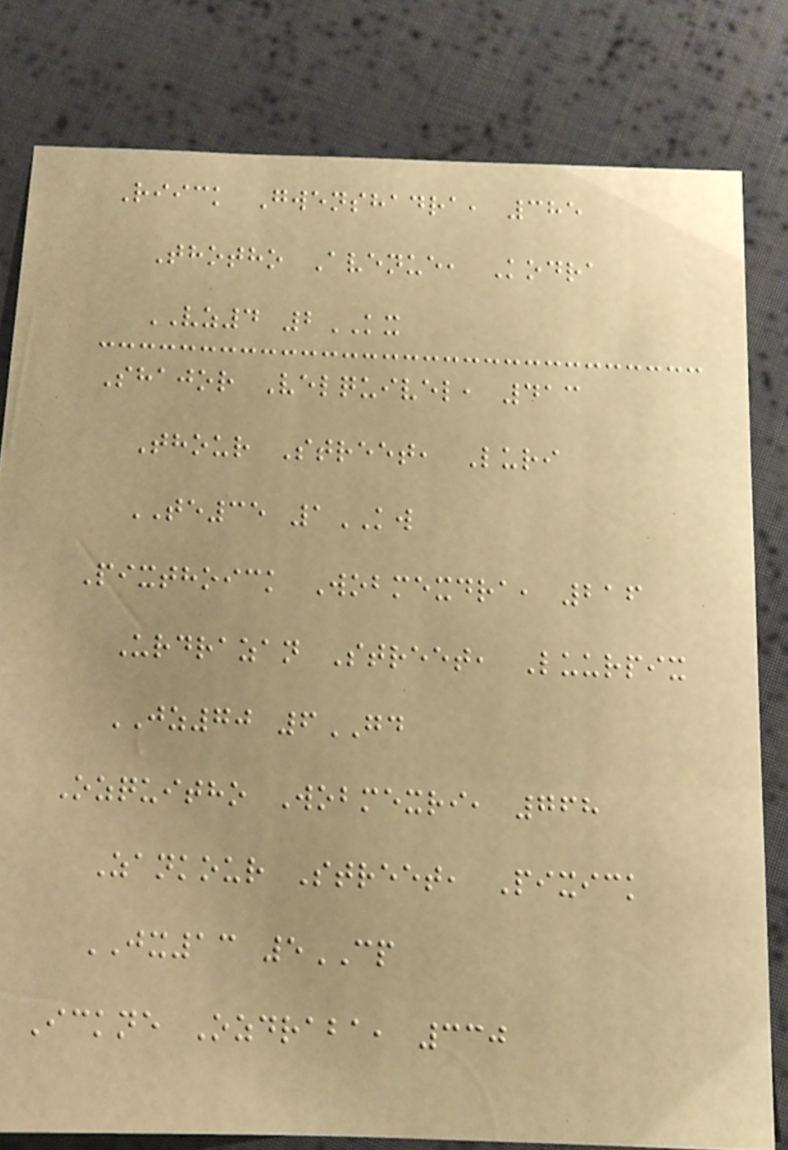Riick Gwenshadra, 385
Thotho Avenue, Kodra
VZ4 2KX
Shajor Velquivel, 413
Thour Street, Luri
TE35 1KW
Pixthoick Wobmexdra, 216
Urdrazan Street, Luurpix
JZ70 6GD
Ozquitho Wobmexri, 768
Zankour Street, Pixick
JX13 5CP
Ickne Ozdraba, 330
